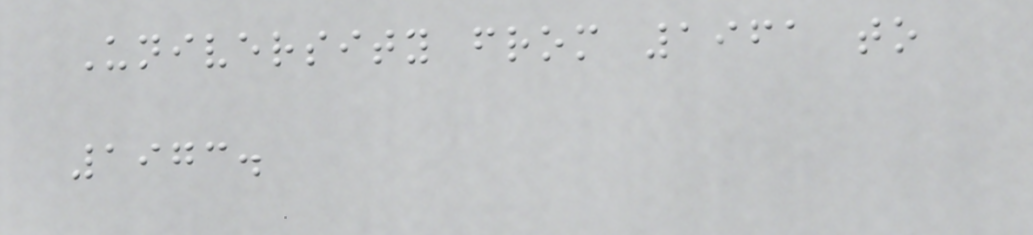University from 1961 to
1973.
